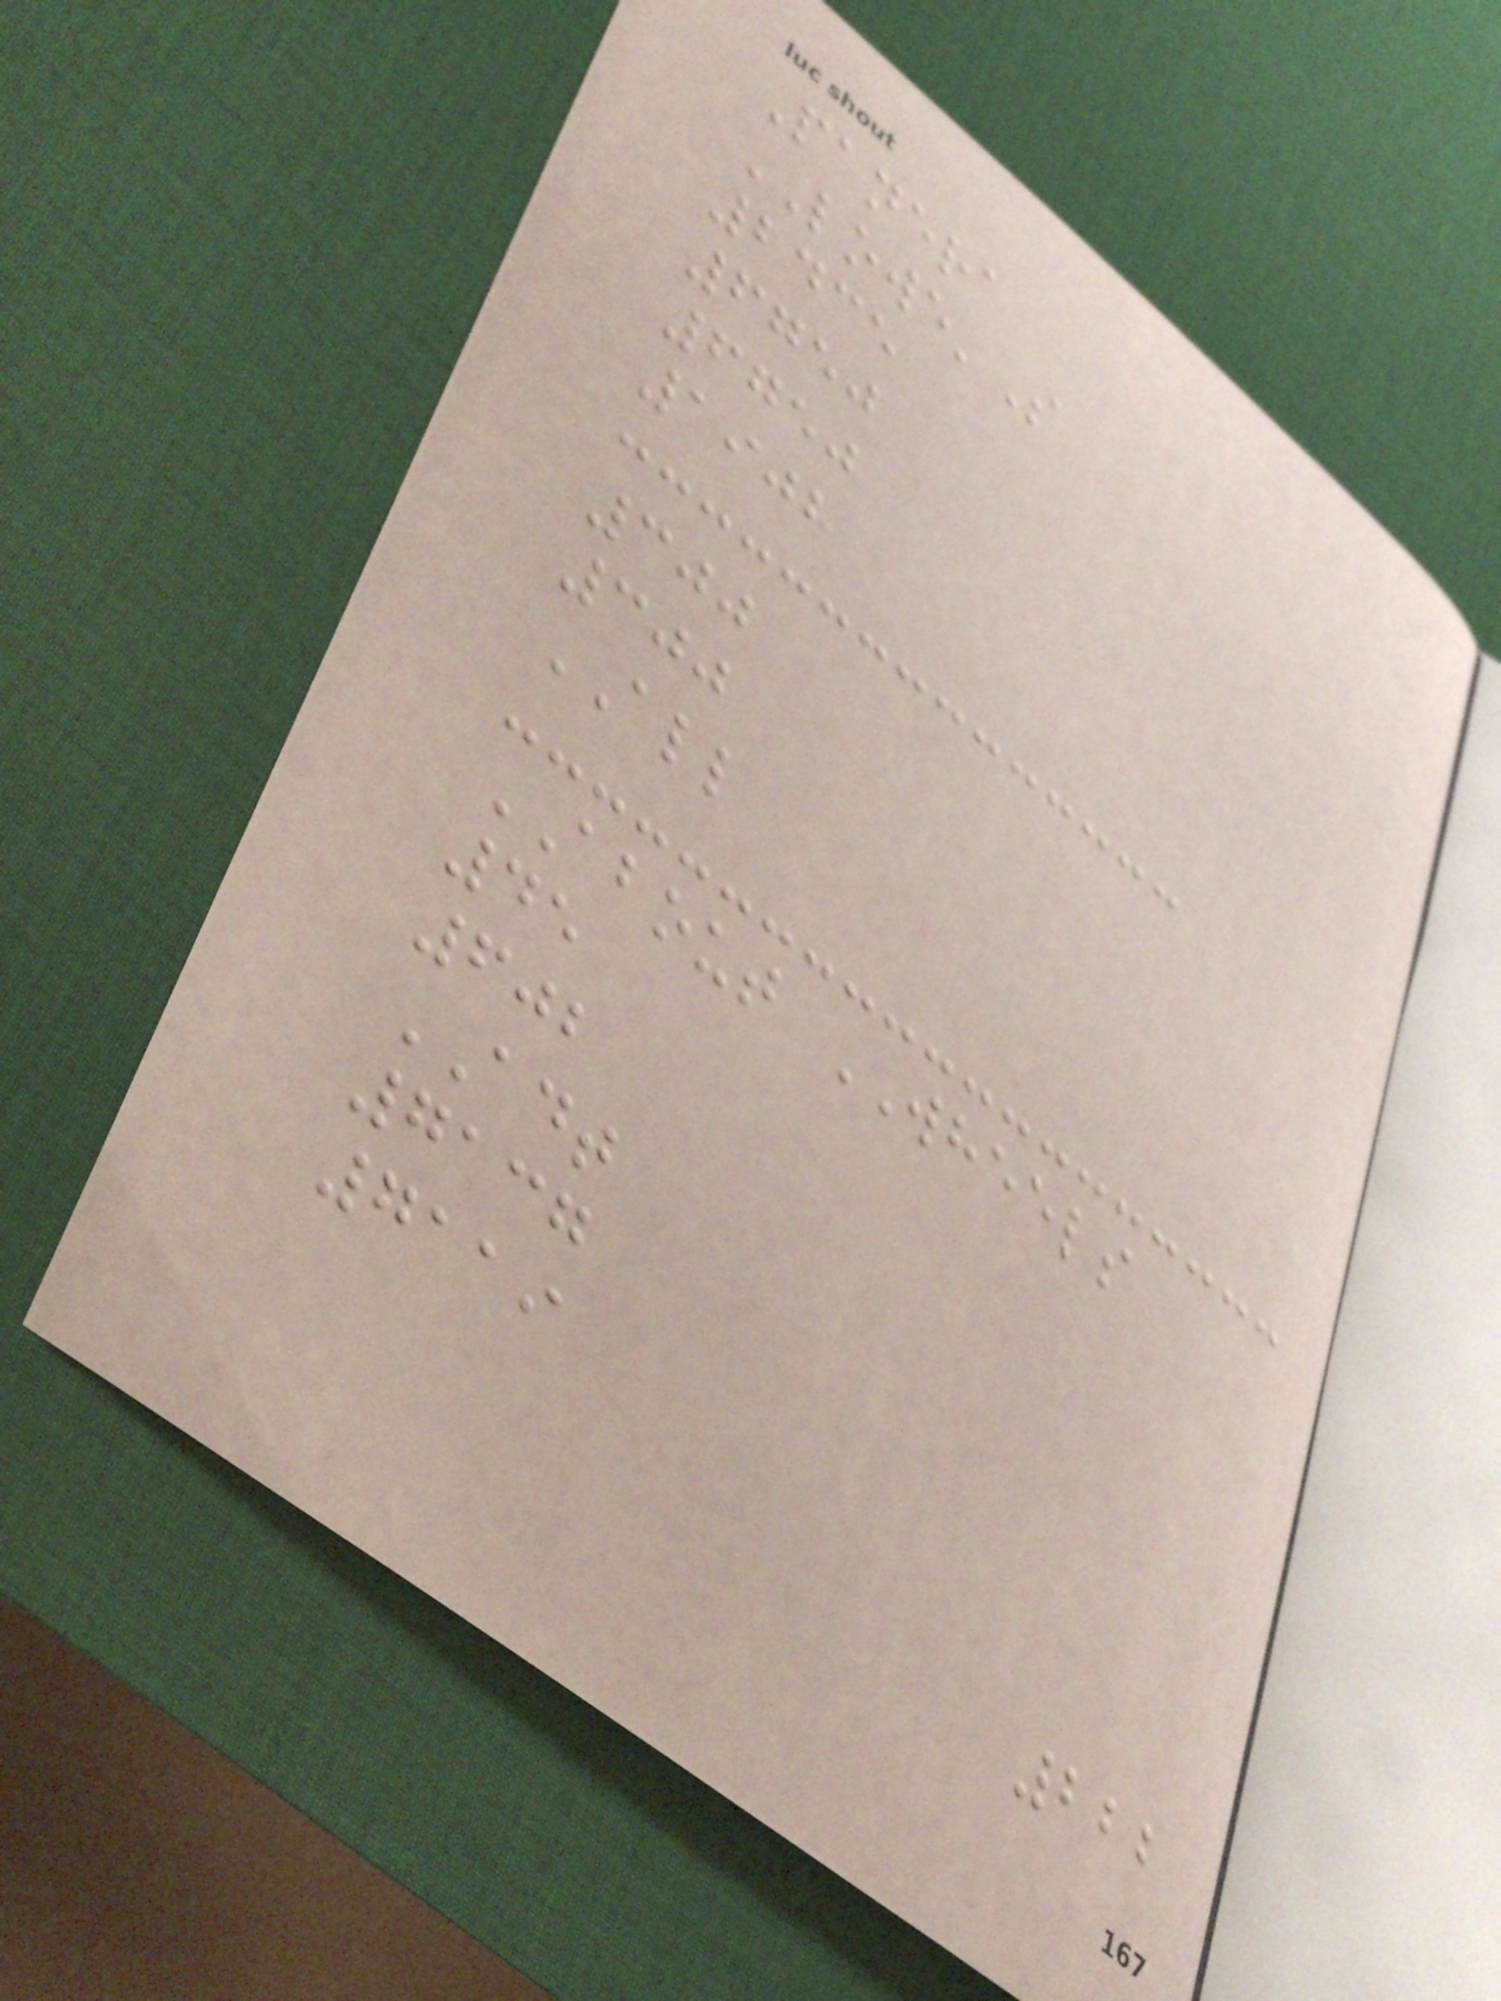Panera
LOWE'S
2435
6750
6750
1908
300
300
ALL
ABOUT WHEELS
45
602
ADT
7137
7119
222
